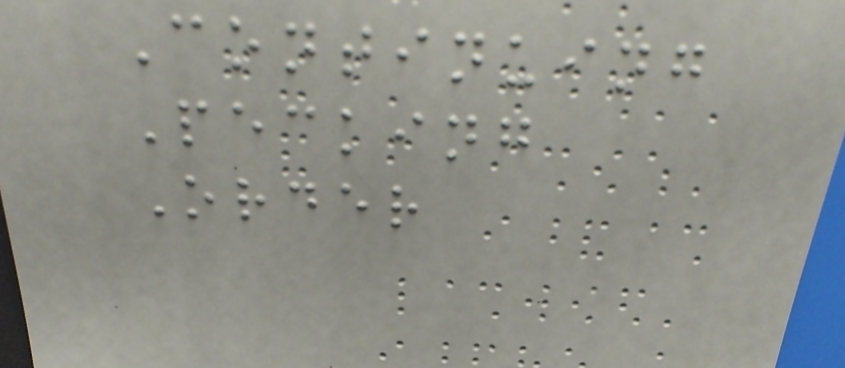Continuing
Pecking
Order
